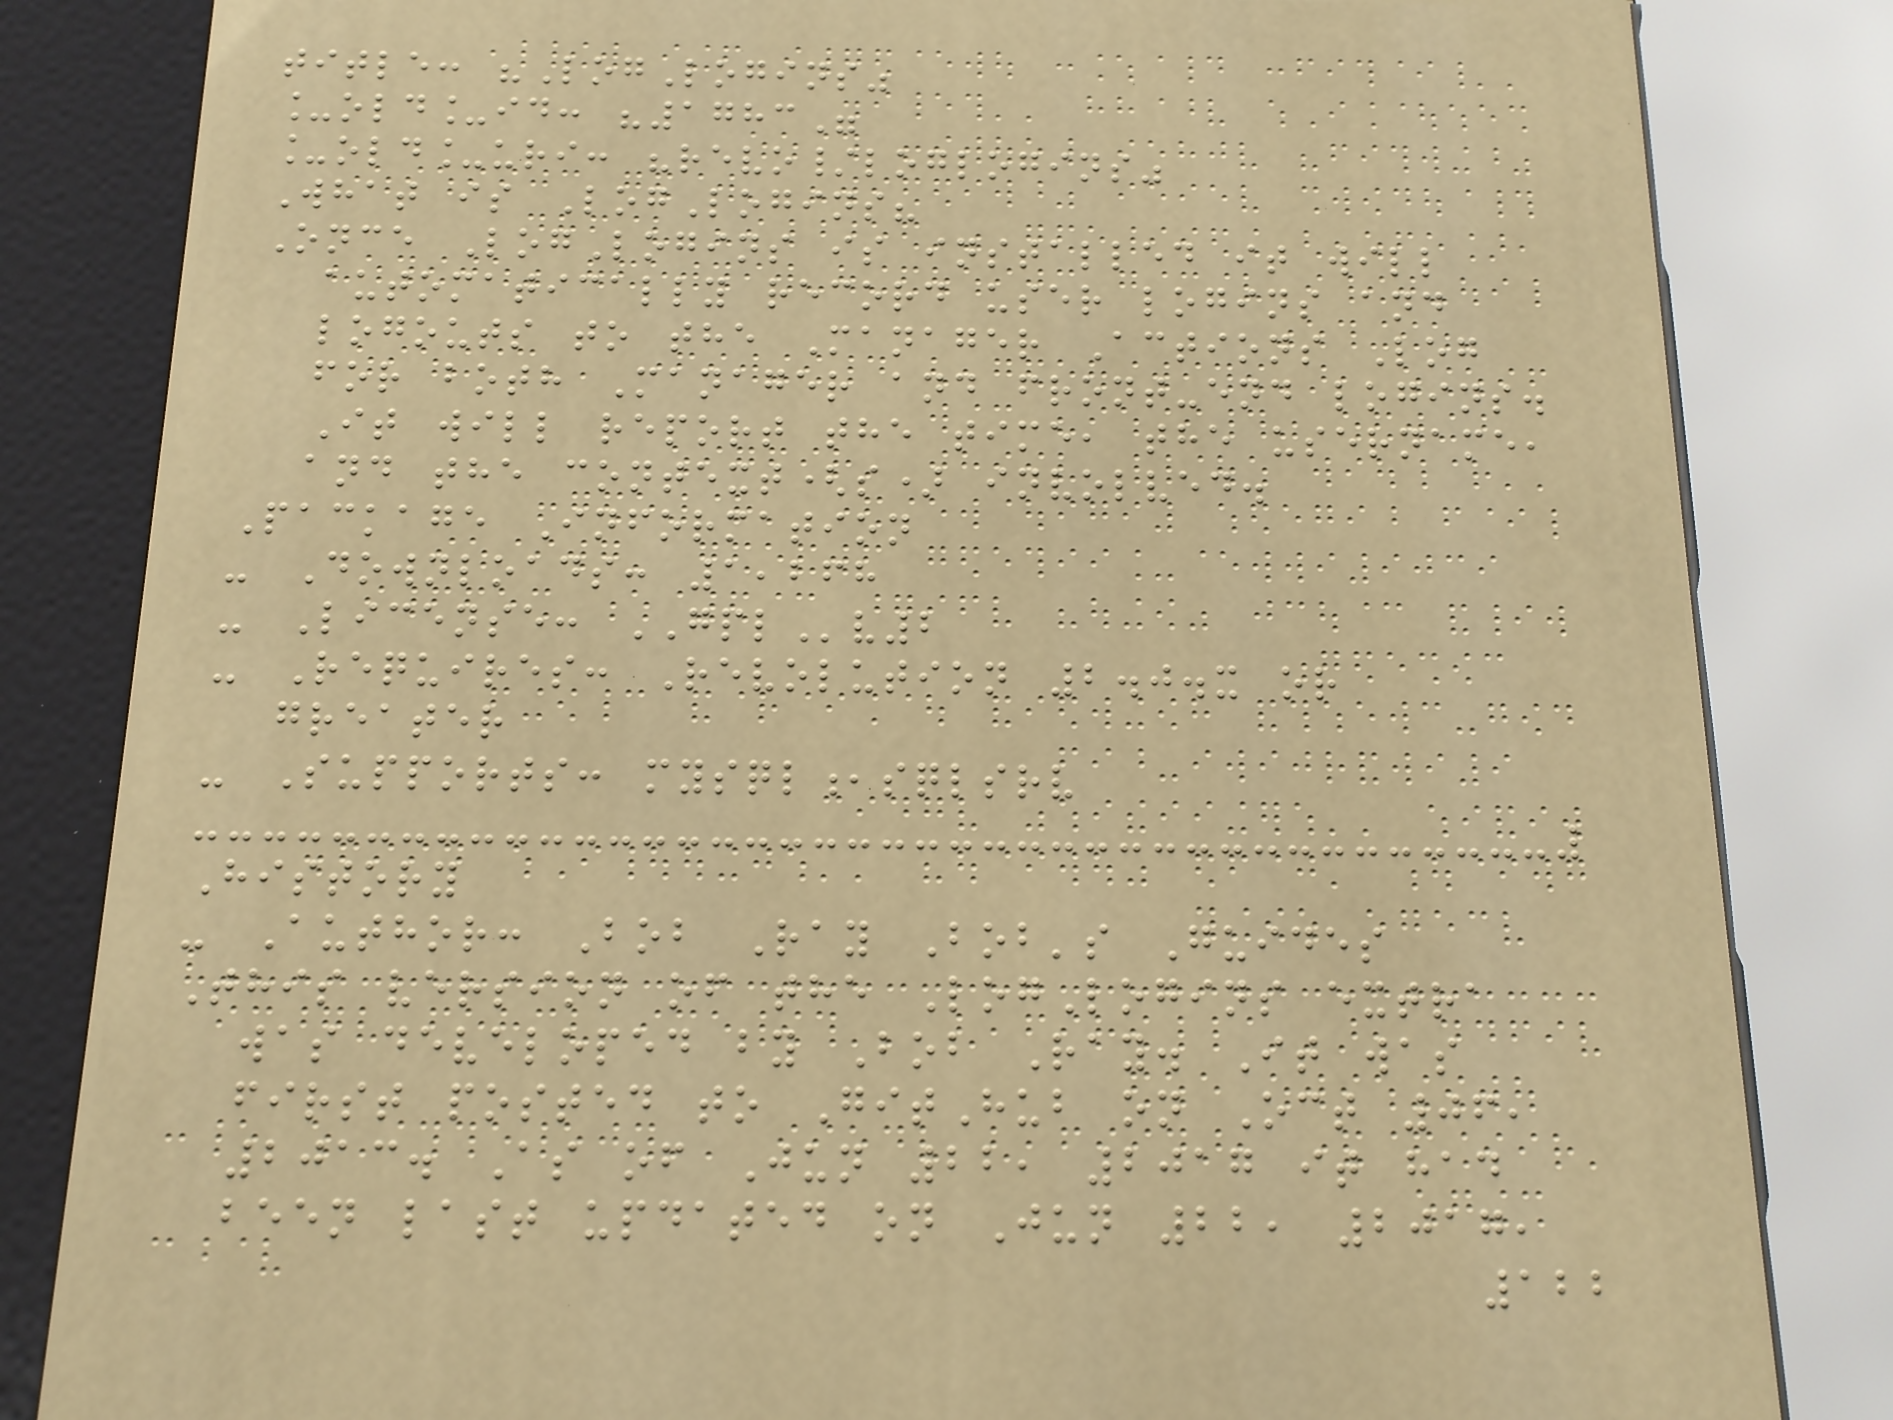title: "LogLogins"
_old_id: "1783"
_old_uri: "revo/loglogins"
What is LogLogins?
Once LogLogins is installed it will
automatically record user logins and
logouts to the Manager Actions Log
for both Manager and front-end logins.
It will report the time, the username,
and the context(s) involved.
Package Information
- Downloads: 1,268
- License: GPLv2
- Requires: Revolution 2.0.x or
greater
- Supports: mysql,sqlsrv
History
- Author: Bob Ray Bob's Guides
This version of the LogLogins extra
was developed by Bob Ray. It was
first posted to GitHub on Oct 06,
2013. As of Jun 22, 2017 it had
been last updated on Jun 22, 2017,
122
